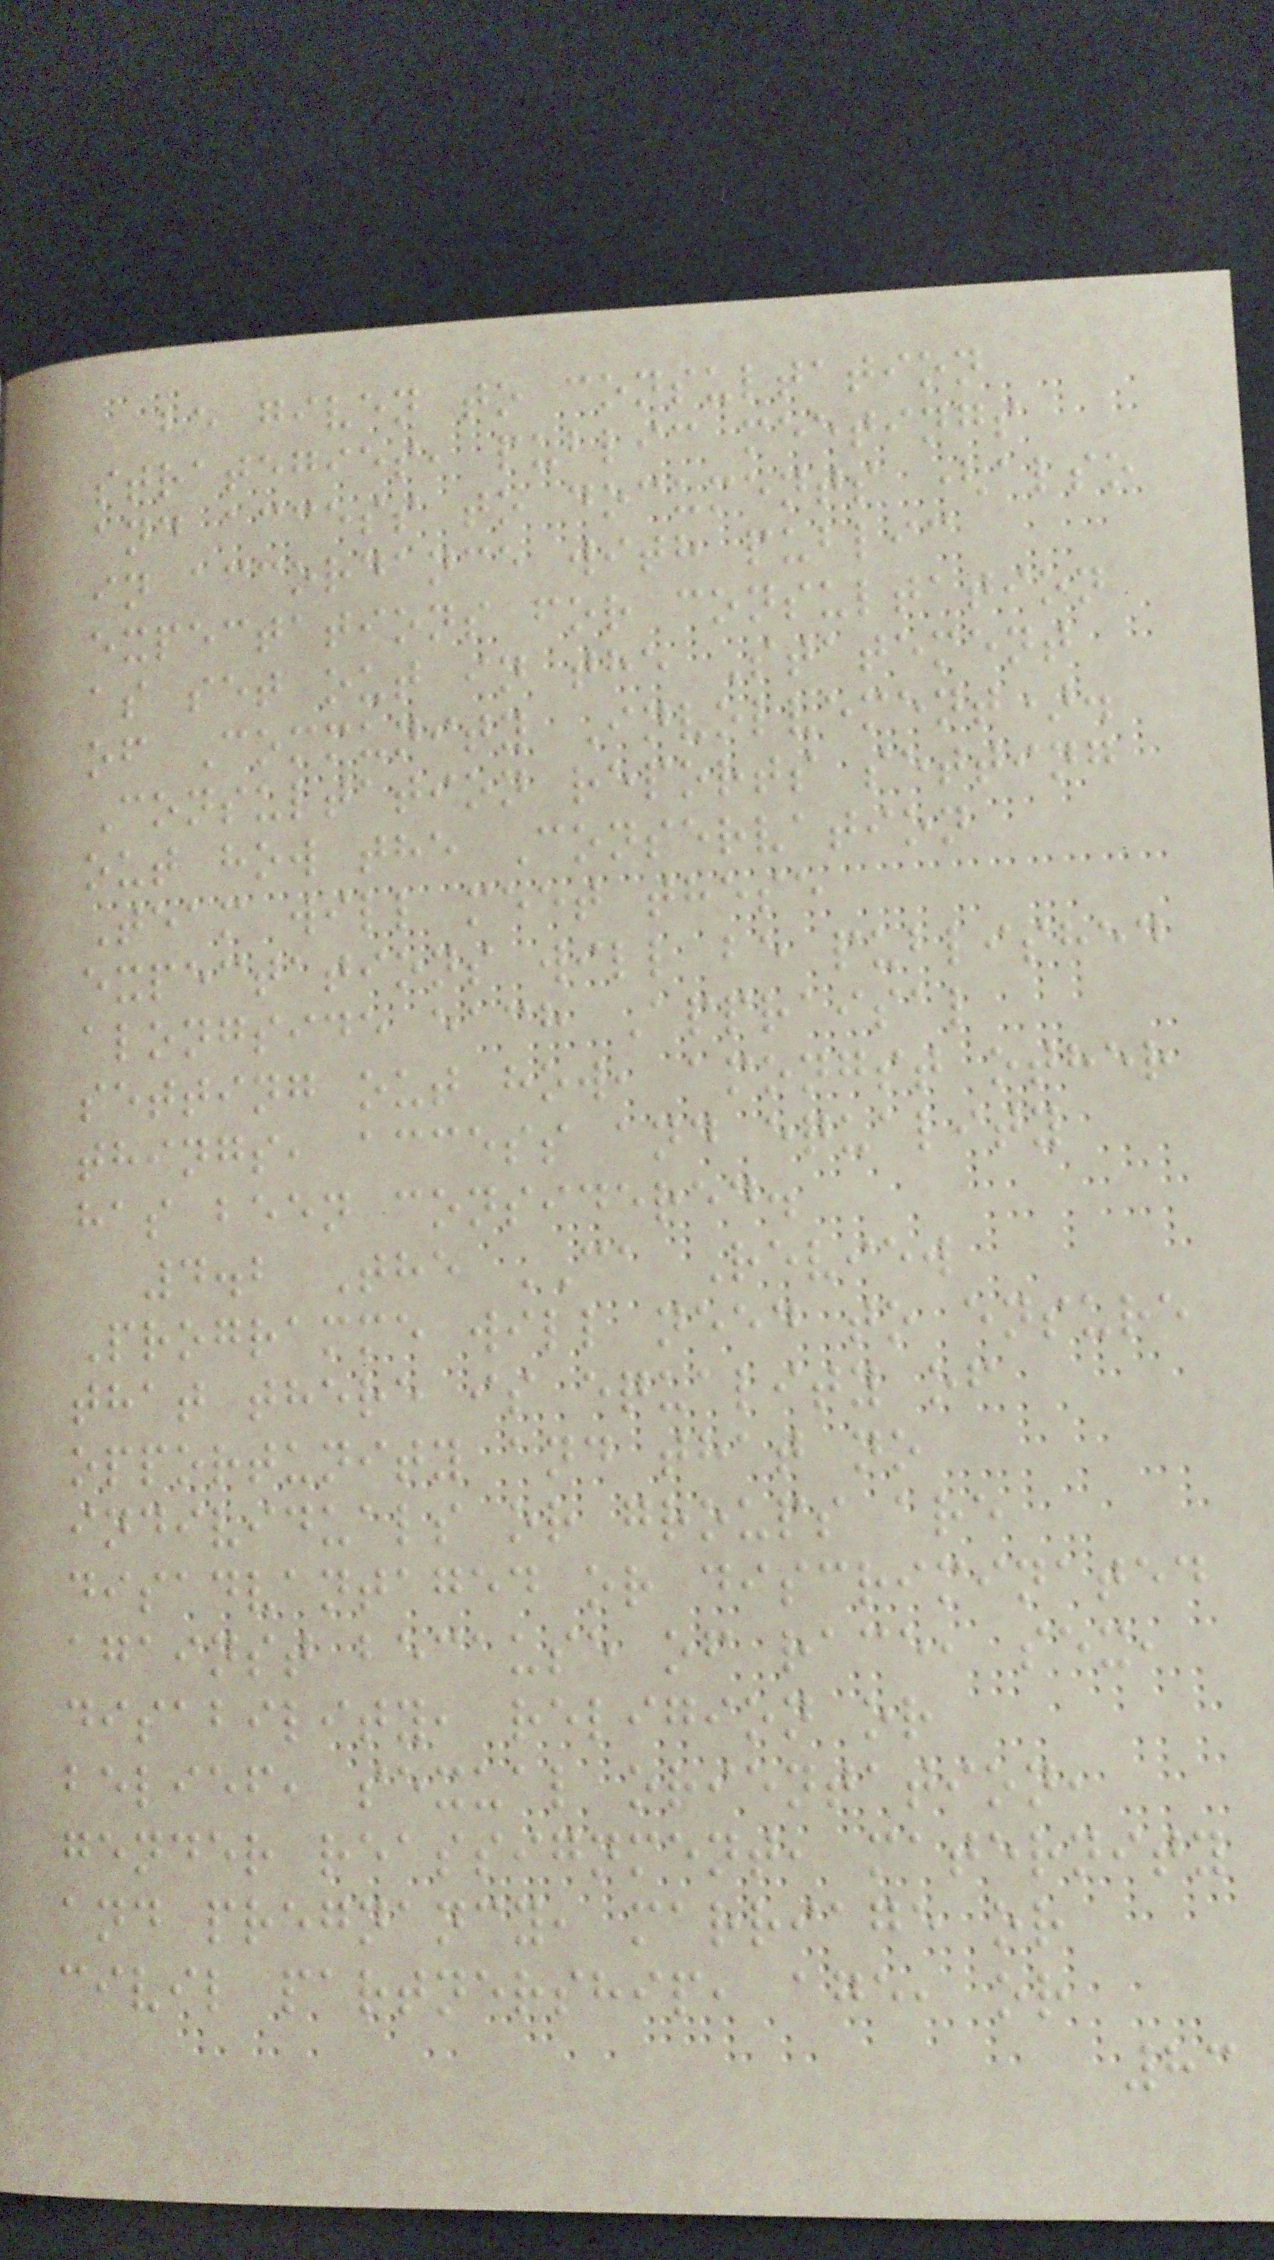be given to consultation
strategies, public meetings
and access to documents (also
in accordance with public
expectations for consultation
as set out in the Statement
of Community Involvement).
Consultation reports setting
out how the Conservation
Team will meet these
expectations will be published
alongside each Appraisal
setting out how, amongst other
things, access and equality
has been considered.
4.2 The CA Review
Programme will need to ensure
that there is equality of
opportunity and that no
individuals or groups are
disadvantaged or discriminated
against because of race, sex,
disability, religion or
belief, sexual orientation,
gender reassignment, maternity
and pregnancy, marriage or
civil partnership, age, or
83
